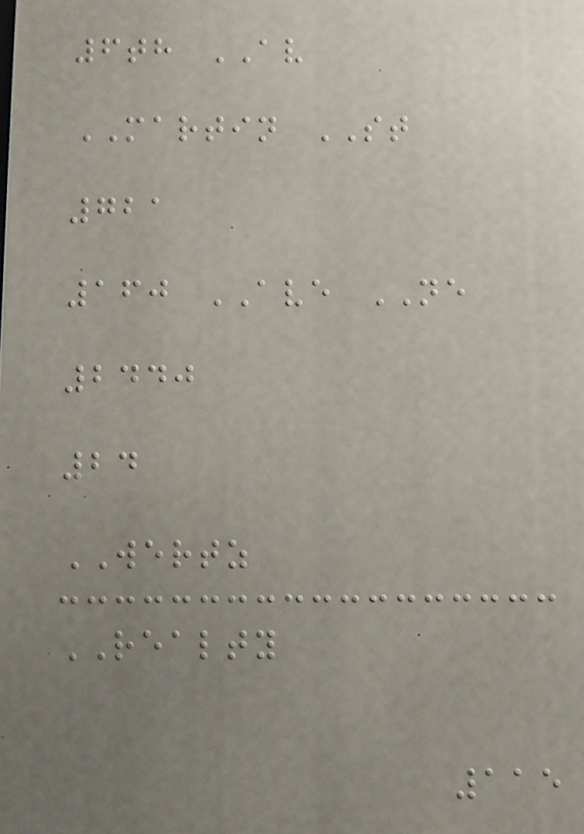6th AV
MARTIN ST
721
160 AVE NE
2440
24
WERTZ
REALTY
115
